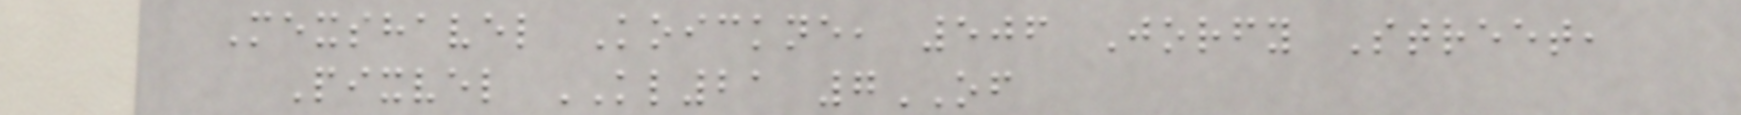Mexshavel Koickne, 506 Jorfy Street,
Pixvel KL21 7OF
